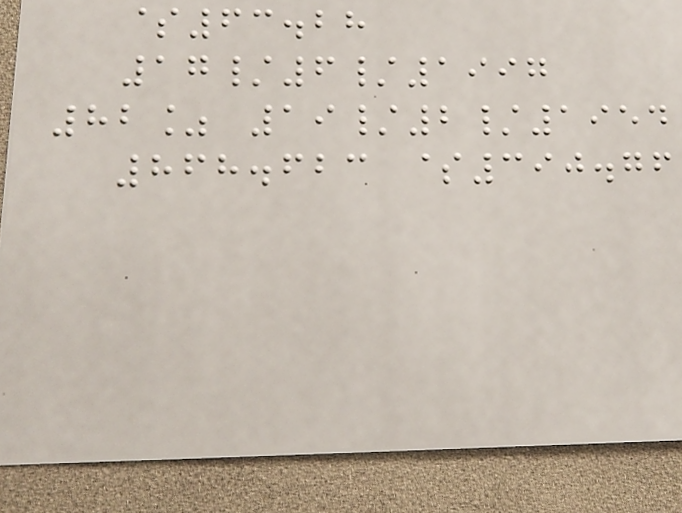$63.28
17/6/1997
82% 19/2/1954
868.623 $390.76
